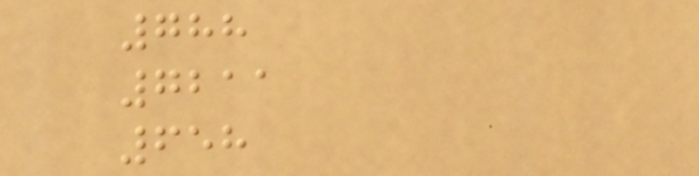788
7211
658
